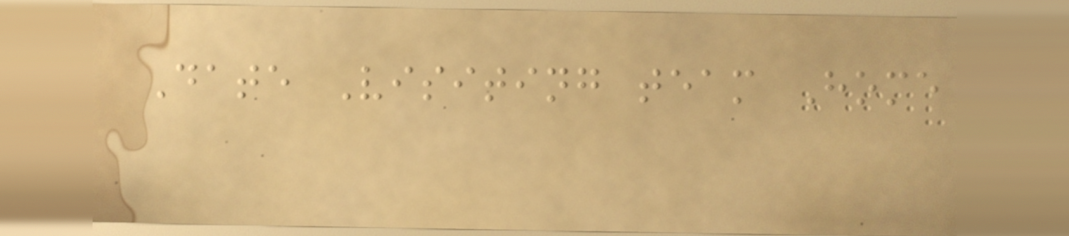Date Visiting team Home
